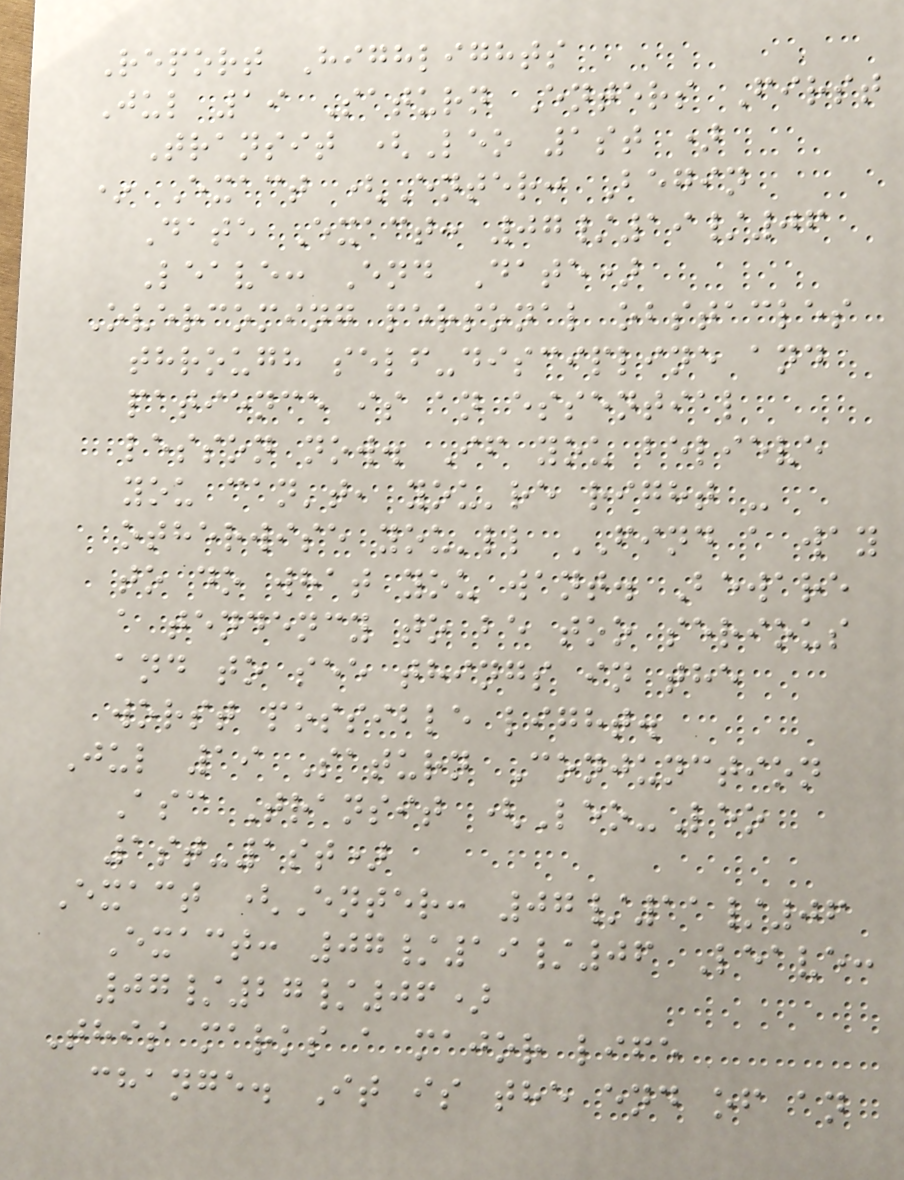Report Highlights
Jul 19 Saturn Enters First
Transit (Leo 1st )
* Exact (Enter: Begin
Date Exact: 07/19/06
Leave: End Date)
Overcoming personal obstacles
through self-discipline and
patience is an essential
lesson now. If you believe
you can't, you're right -
otherwise you'll FIND a way
to do what you want. Beware
a tendency to be too serious
and to see things in the
worst possible light.
Jul 19 Saturn Conjunction
Asc Transit (Leo-Leo
1st-1st)
Exact (Enter: 07/11/06
Exact: 07/19/06 Leave:
07/27/06)
This marks a major life
change. It is the end of an
